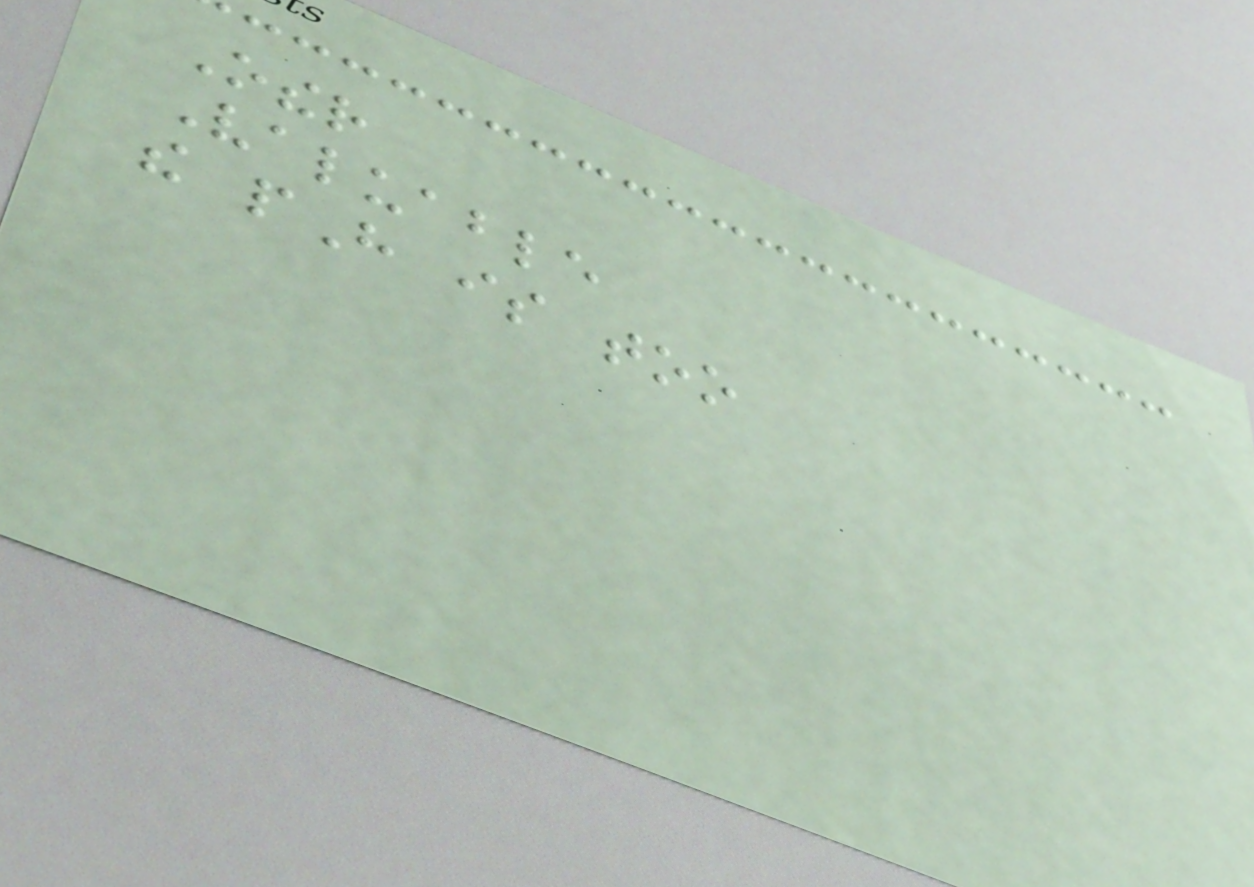Other
Valuable
the pH is too
